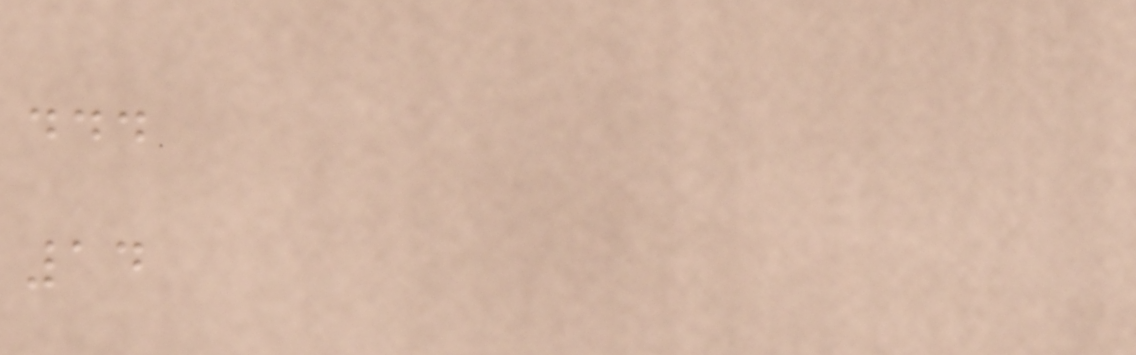...
14
